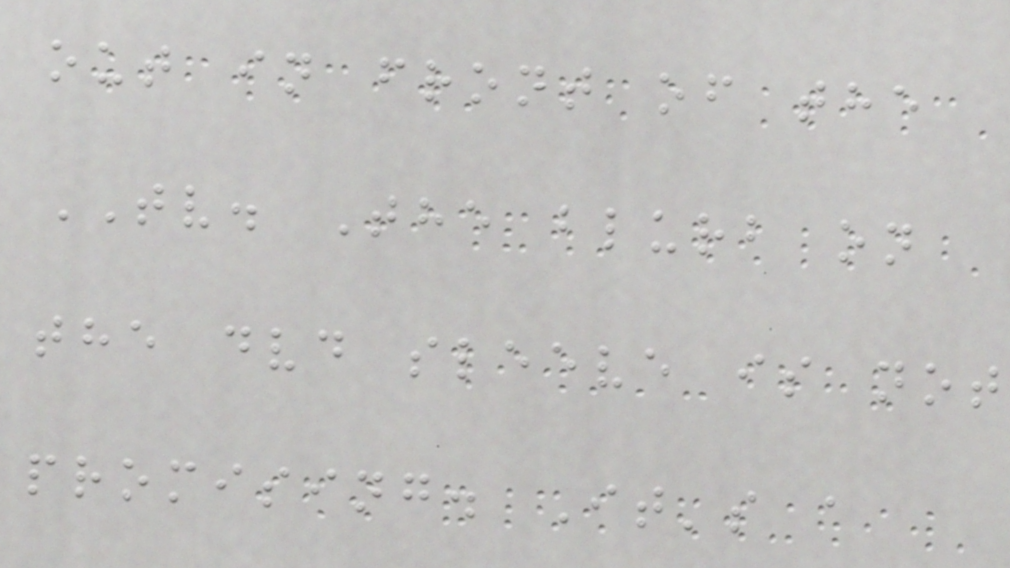out in front of the
TV. The blurb on
the dvd sleeve is not
promising. It's a
